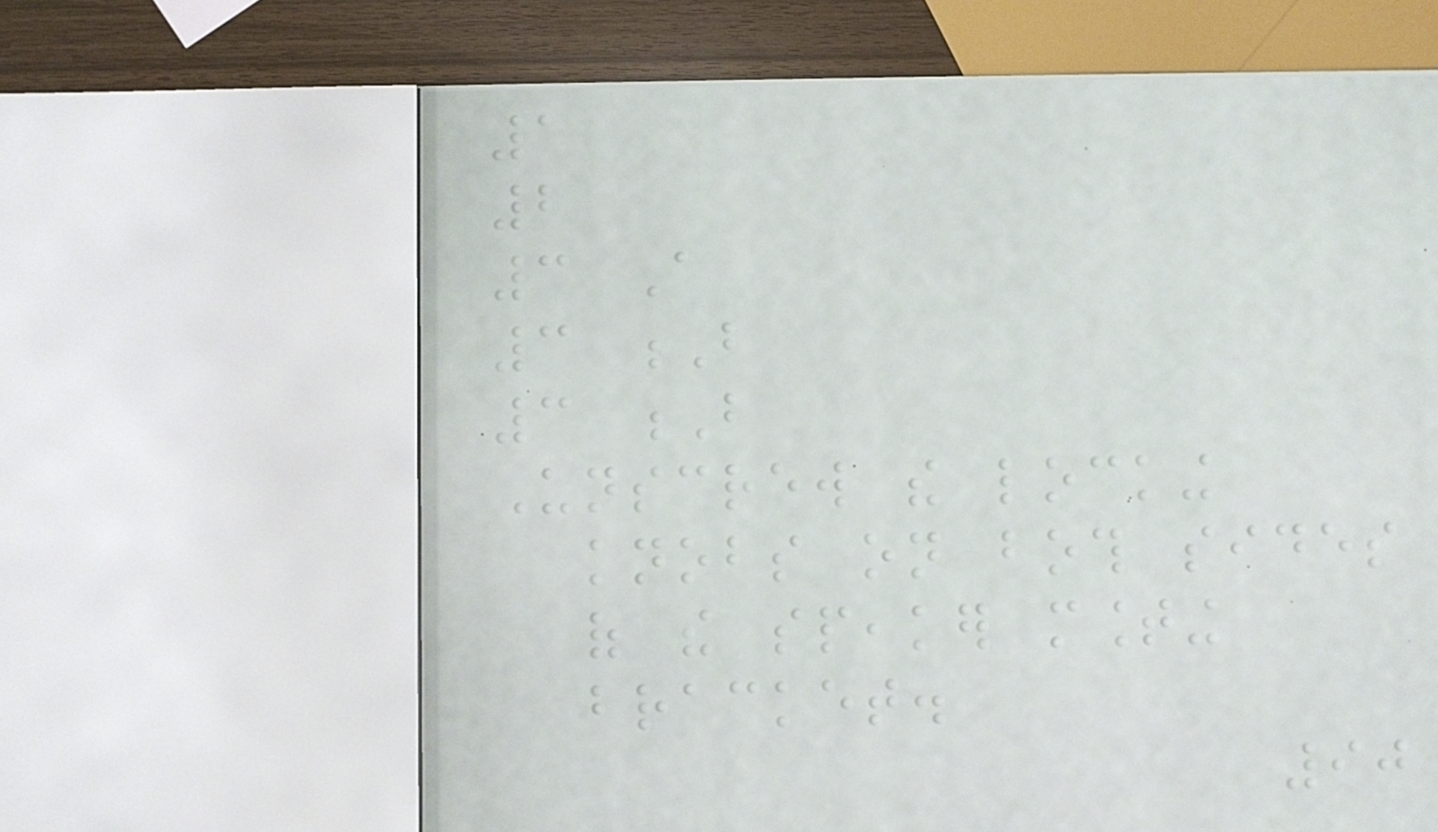1
2
3 A
3 B
3 B
Unscrew the locking
knobs on both sides
of the speaker mounting
bracket.
90
